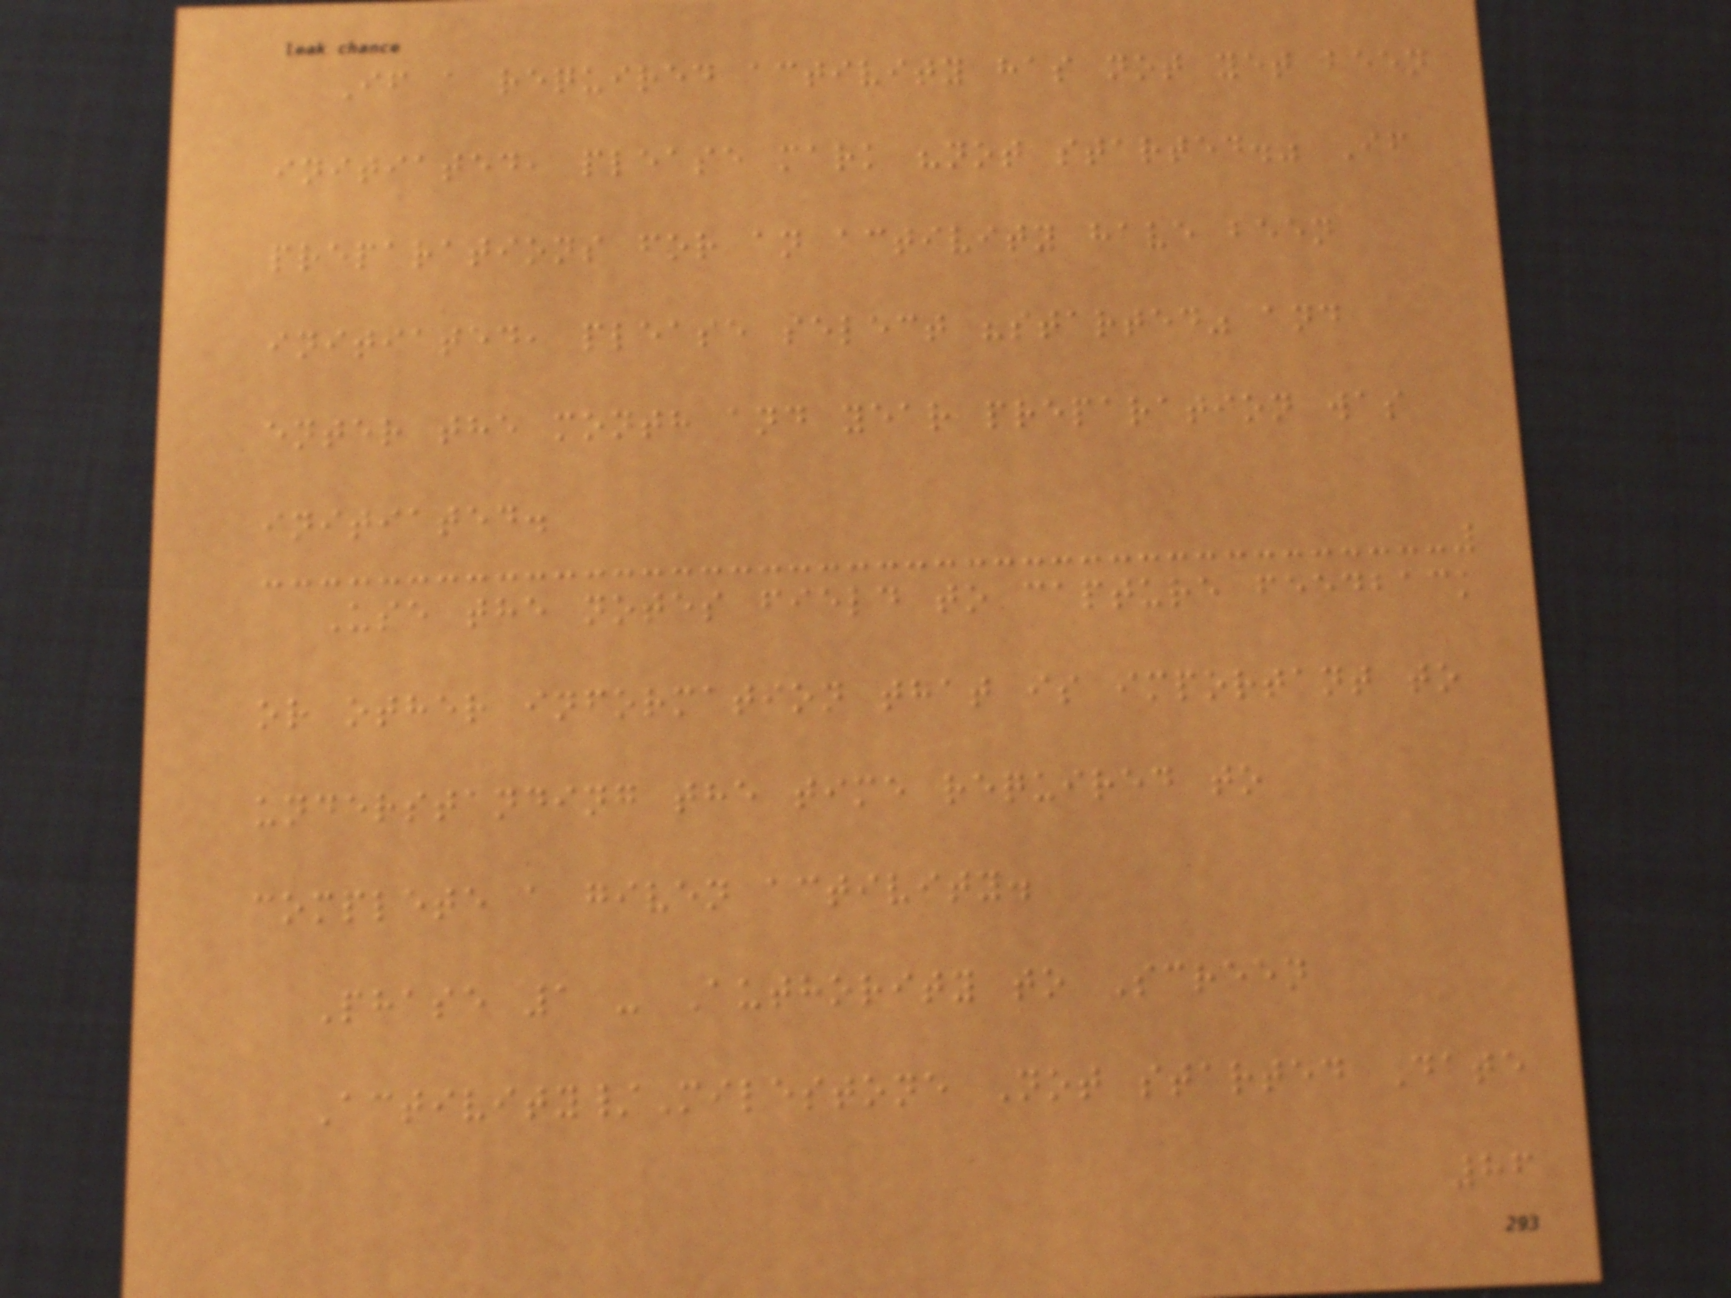If a required activity has not yet been
initiated, please mark "not started." If
preparations for an activity have been
initiated, please select "started" and
enter the month and year preparation was
initiated.
Use the notes field to capture feedback
or other information that is important to
understanding the time required to
complete a given activity.
Phase 1 - Authority to Screen
Activity/Milestone Not started Date
86
